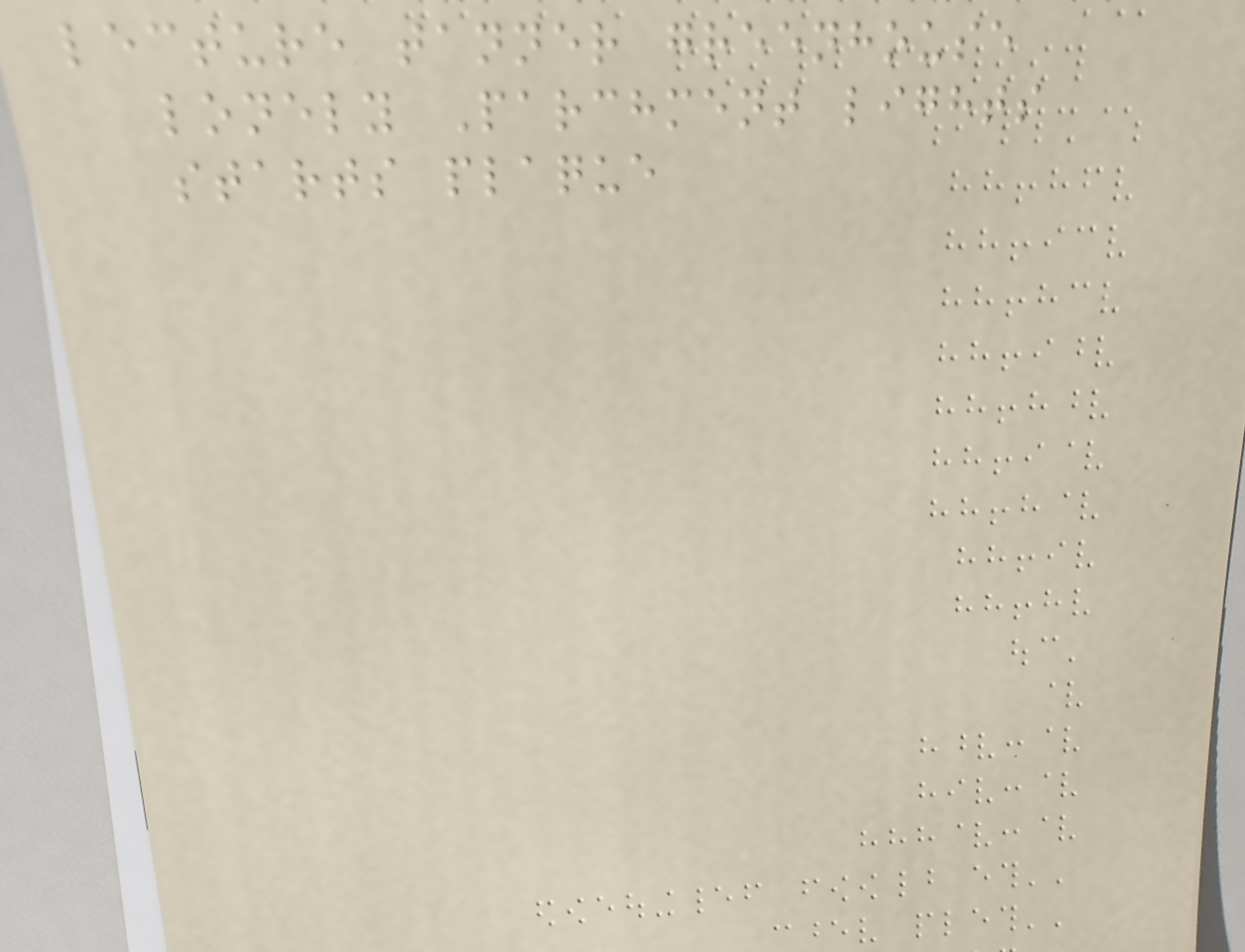lecture tanner greenhouse
lonely Parchment lights
starts plaque
